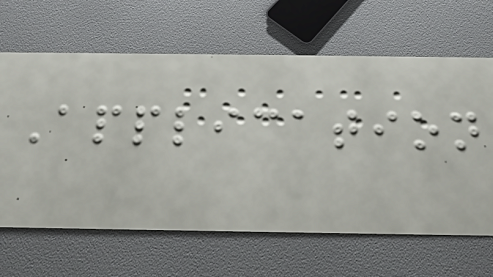Application
